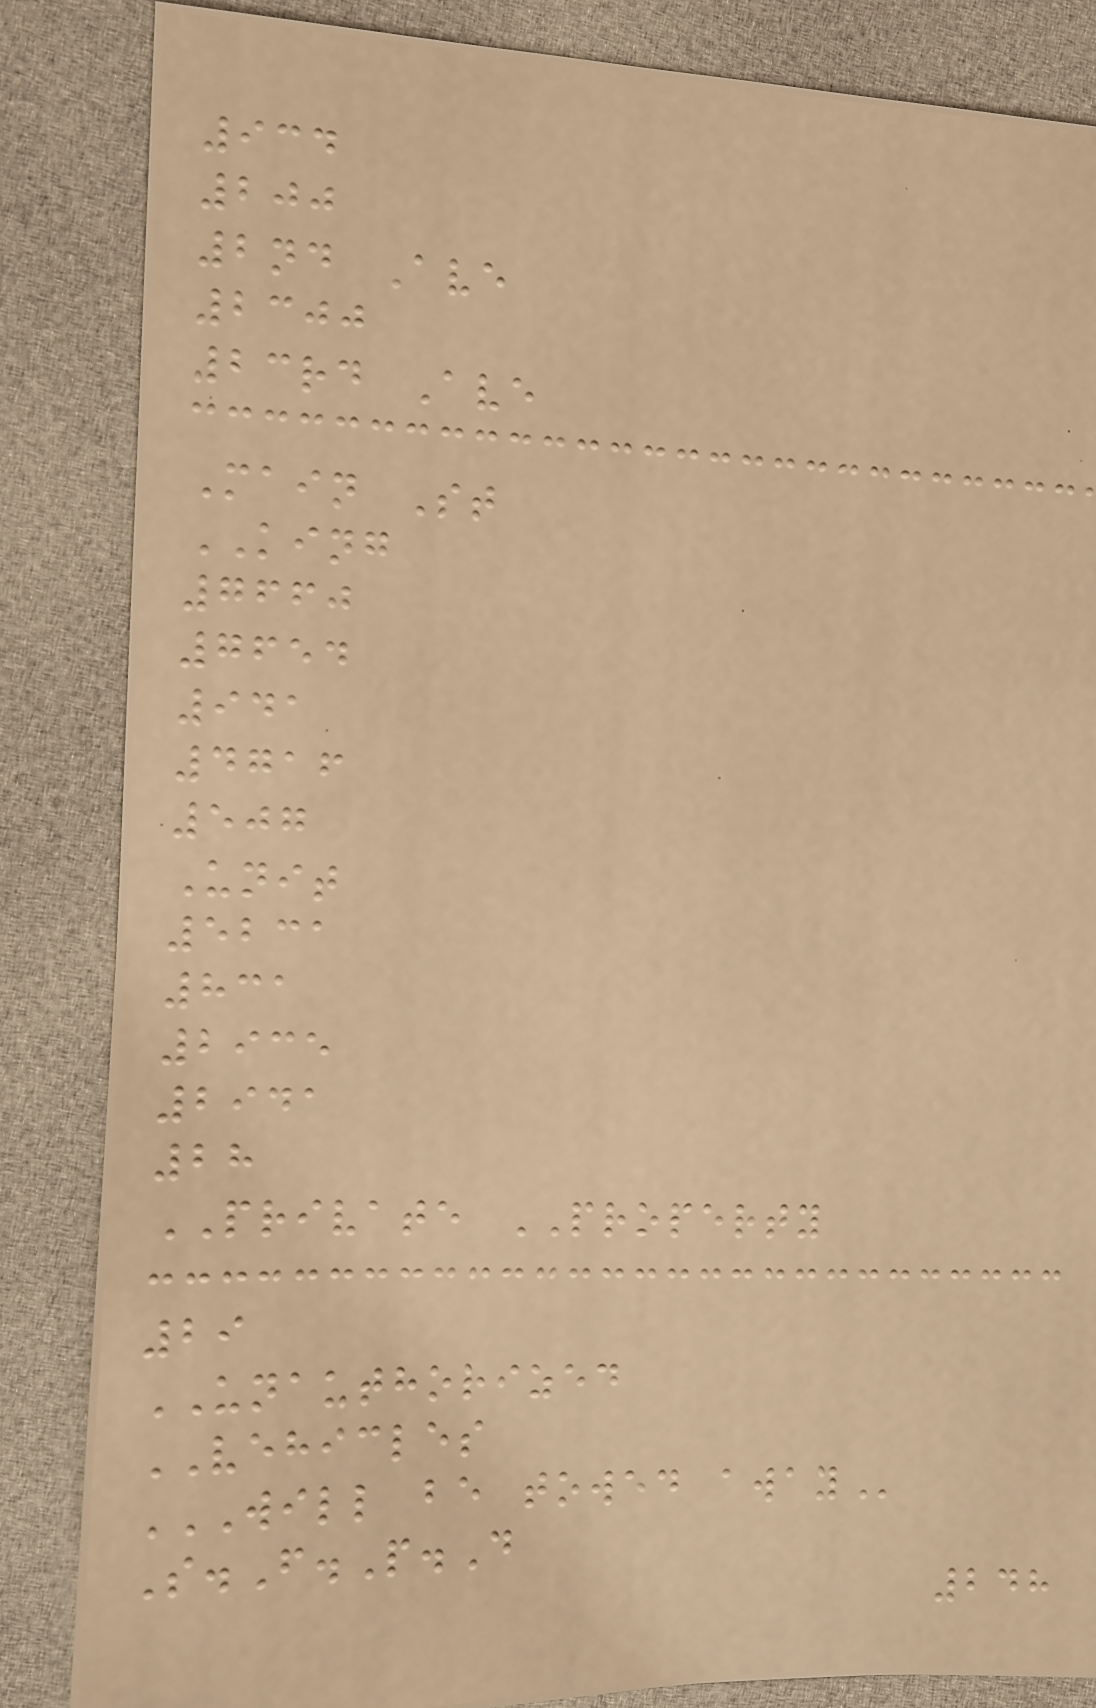934
200
2nd Ave
2300
23rd Ave
Main St
KING
7660
7654
941
4716
507
Unit
5231
831
2935
2941
28
PRIVATE PROPERTY
29
UNAUTHORIZED
VEHICLES
WILL BE TOWED AWAY
S.F.P.D
248
